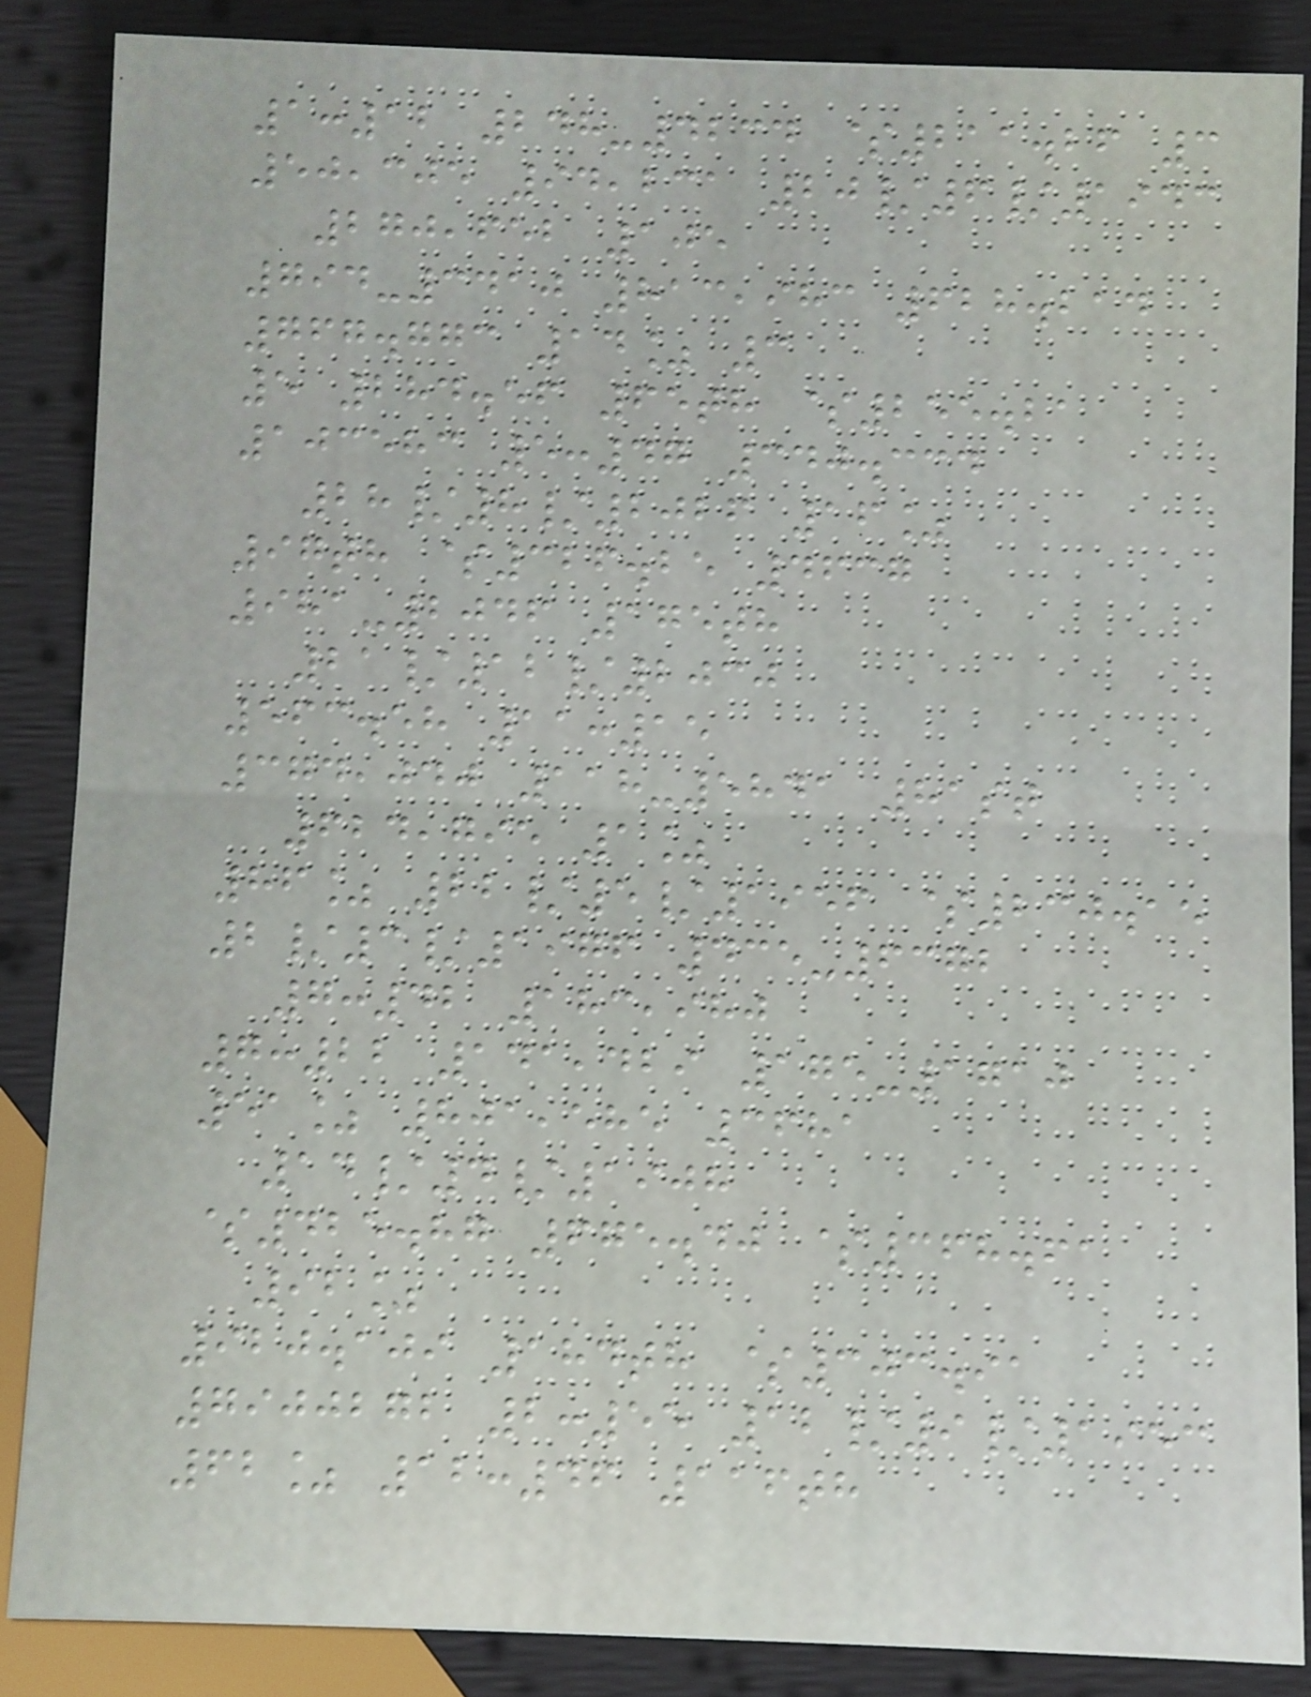1:12 248-4234 $211.26 3
50,305 94,231 20/6/1943
270,652 105
794-3410 813,983 628.214
767.773 14% 3
5 284.56 65th $255.21
103583 5:47 340.334
28/8/2026 16%
97th $326.25 4637
981-2046 175th
21/12/2030
563.58 11:15
374,040 118-5841 81st
624,795 1%
86% 22/5/1956 $230.15
2/3/1976 435-6372
7:42 183,980
7:22 141,429 175-1710
51% 801,585 3681
14/4/1908
$425.87 675.40 $368.61
92%
920.109 184th $303.91
7900272 2:55 12/9/1953
62% 12:46 116th
